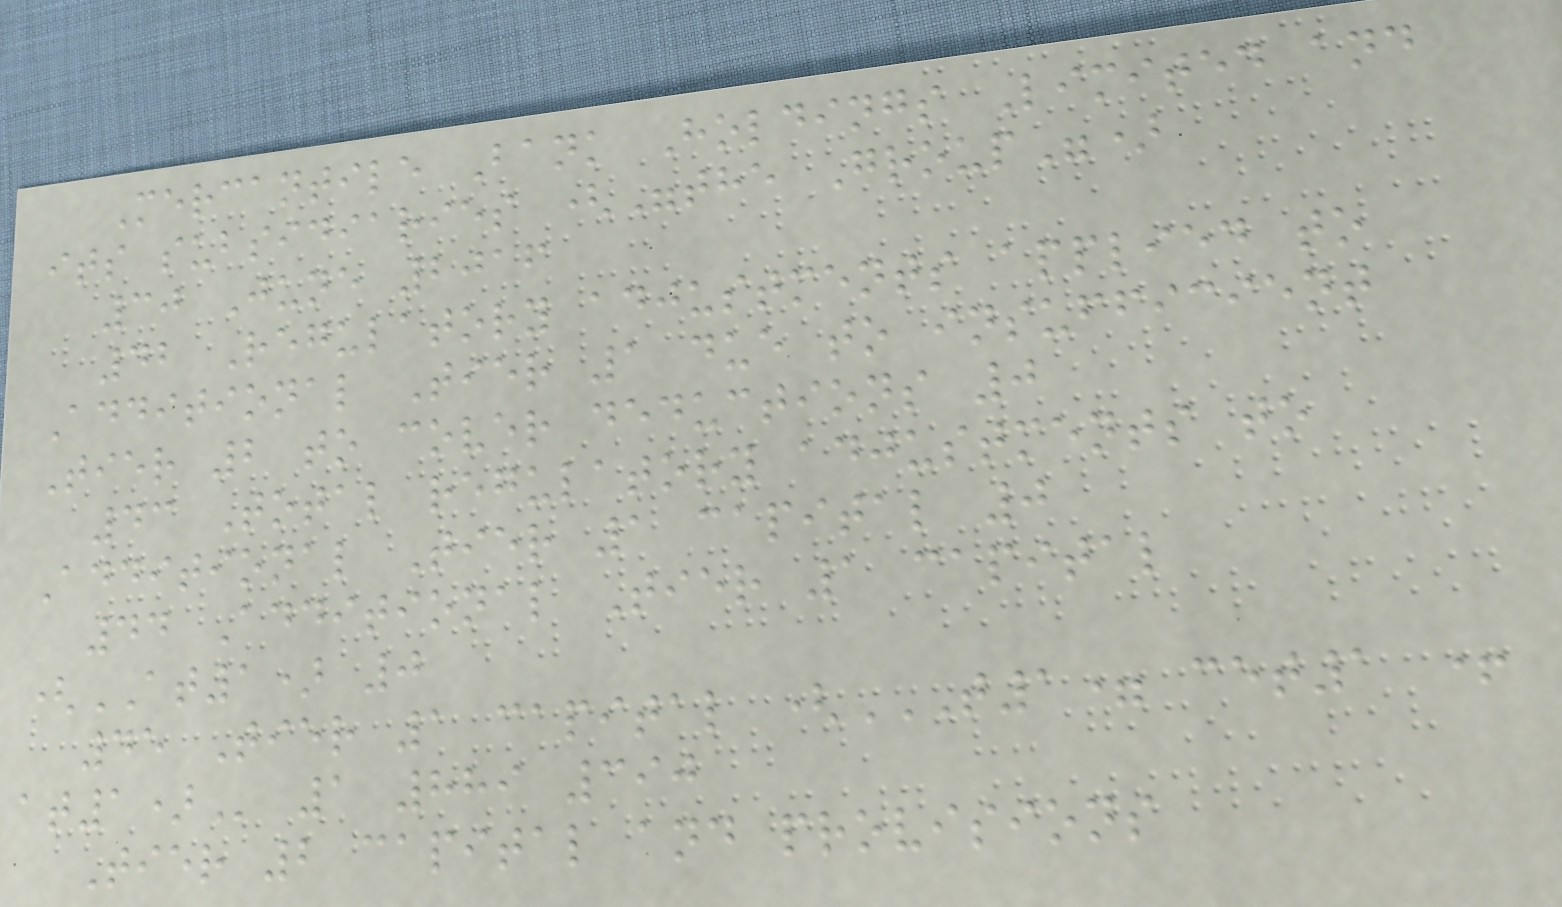Mercantile Bank Holdings Limited and
its subsidiaries ("the Group")
30 June 2016
42 Regulatory adjustments applied to
Additional Tier 1 due to insufficient
Tier 2 to cover deductions 0
43 Total regulatory adjustments to
Additional Tier 1 capital 0
44 Additional Tier 1 capital
(AT1) 0
45 Tier 1 capital (T1= CET1 +
AT1) 1 889 390
Tier 2 capital and provisions
